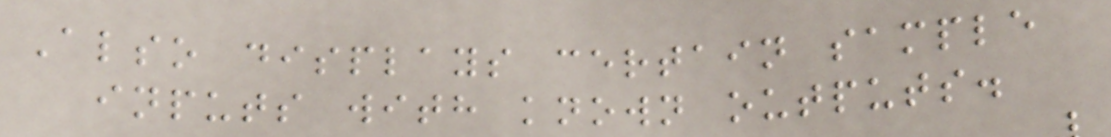Also displays certain sample
inputs with known outputs.
